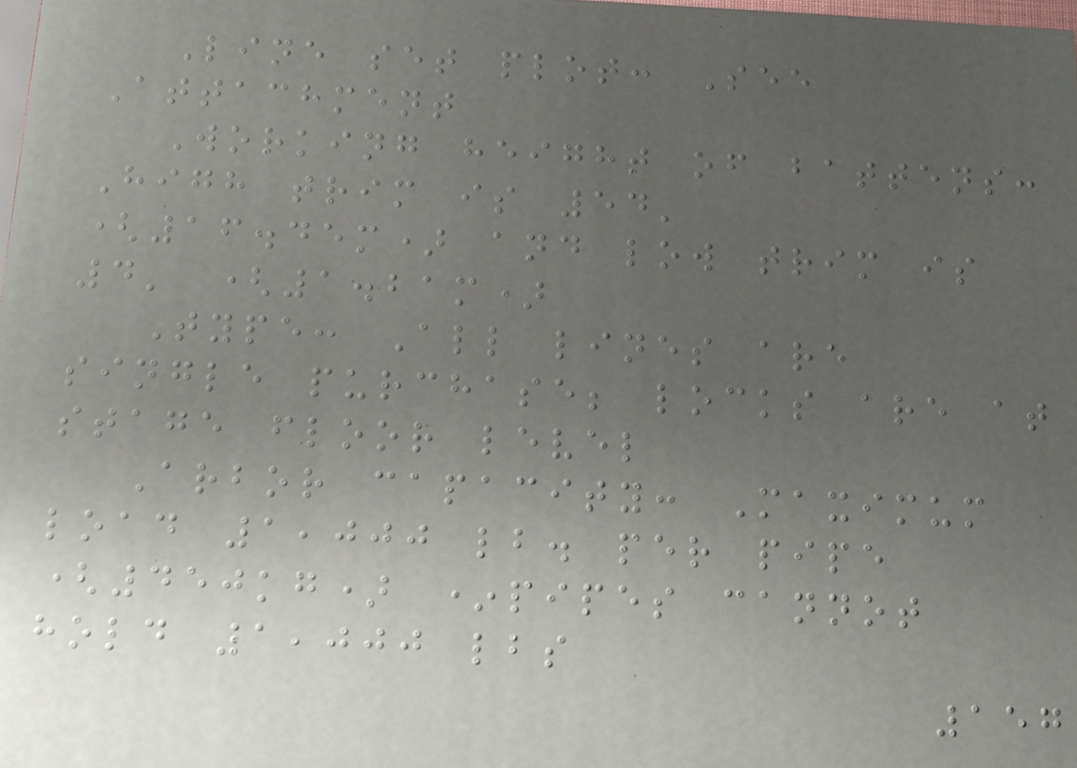Line set plot: See
Attachment
Working height of battens:
High trim is 54'
(16.45m) and low trim is
4' (1.21m)
Type: All lines are
single purchase; locks are at
stage floor level
Arbor capacity: Maximum
load 1,000 lb. per pipe
(450kg) *pipes cannot
hold 1,000 lbs
157
